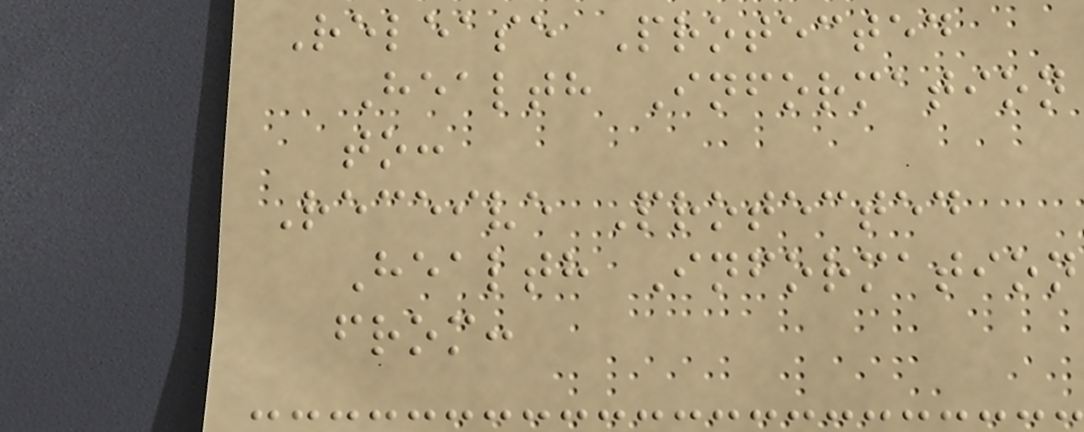Release Protected
Health Information
to:
Receive Protected
Health Information
from:
